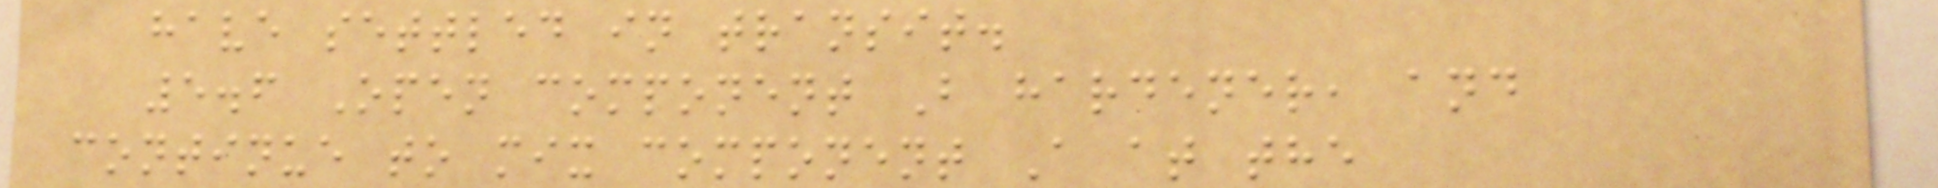have settled in transit.
5.6 Open component B hardener, and
continue to mix component A at the
